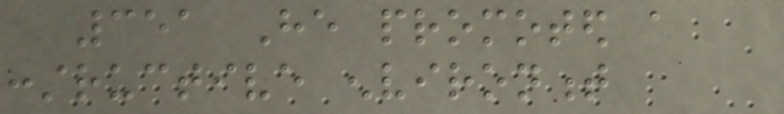351 He promoted a
constructive environment
